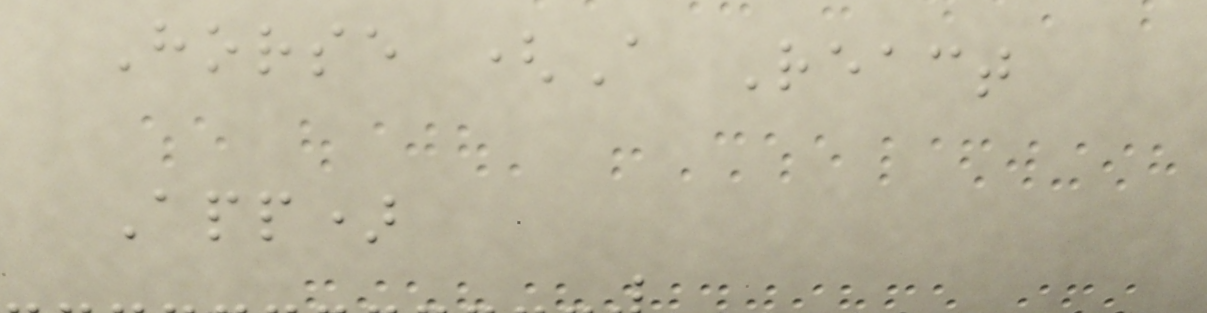Horse (A React
App)
